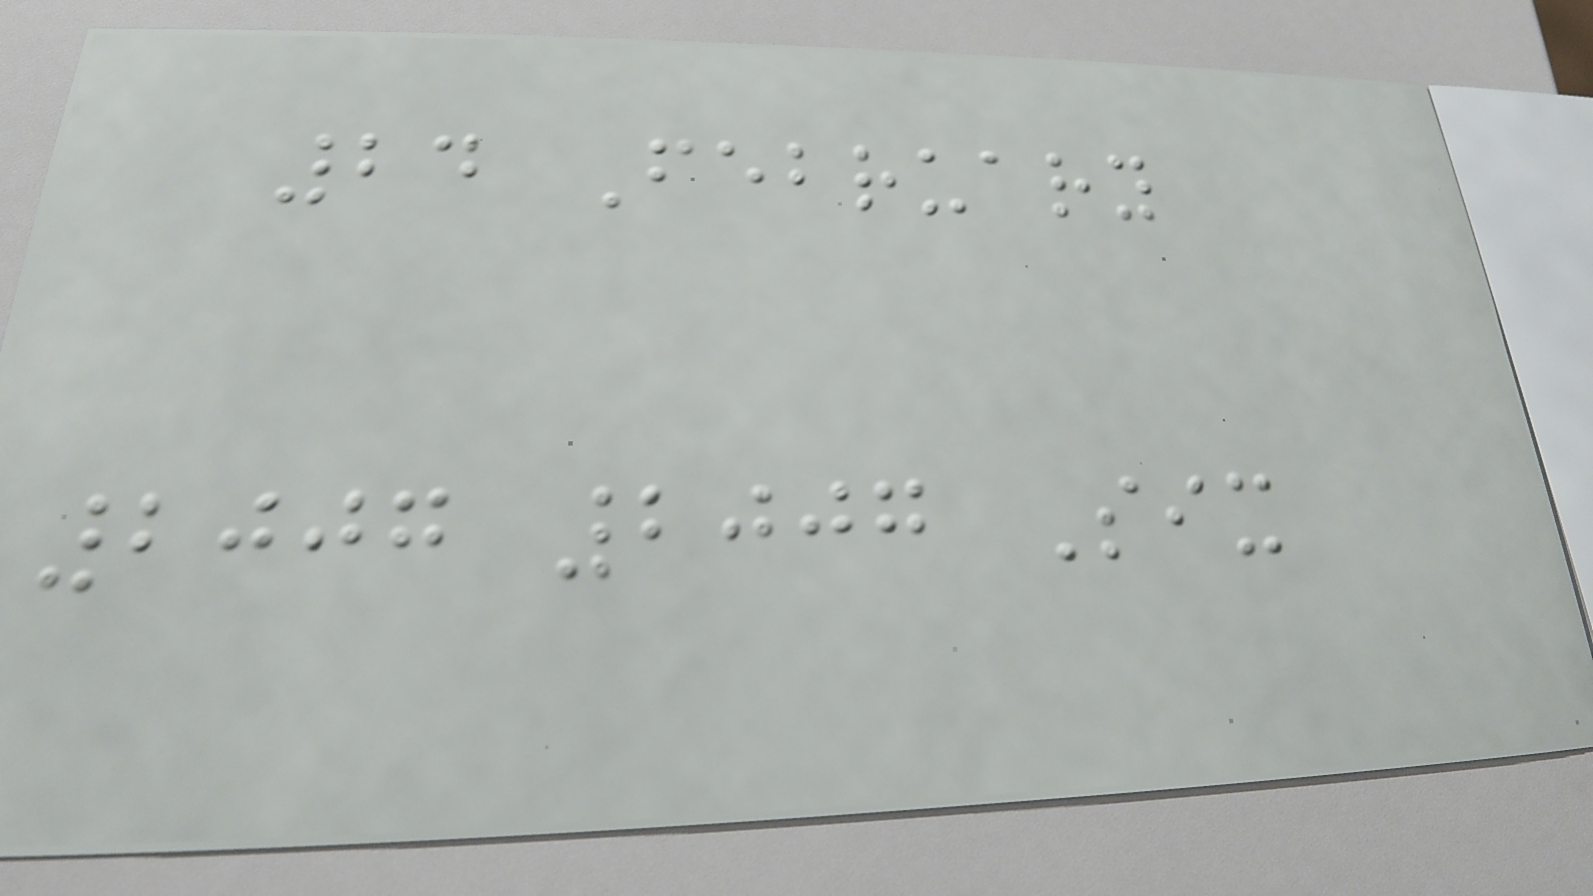24 February
2007 2007 Six
